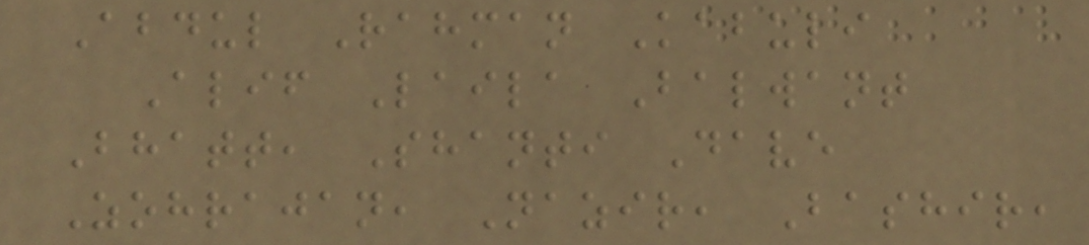Abdul Rahman Kabuli
Alif Laila Balwant
Bhatt, Shanti Dave
Zohrajan, Nazir, Bashir,
